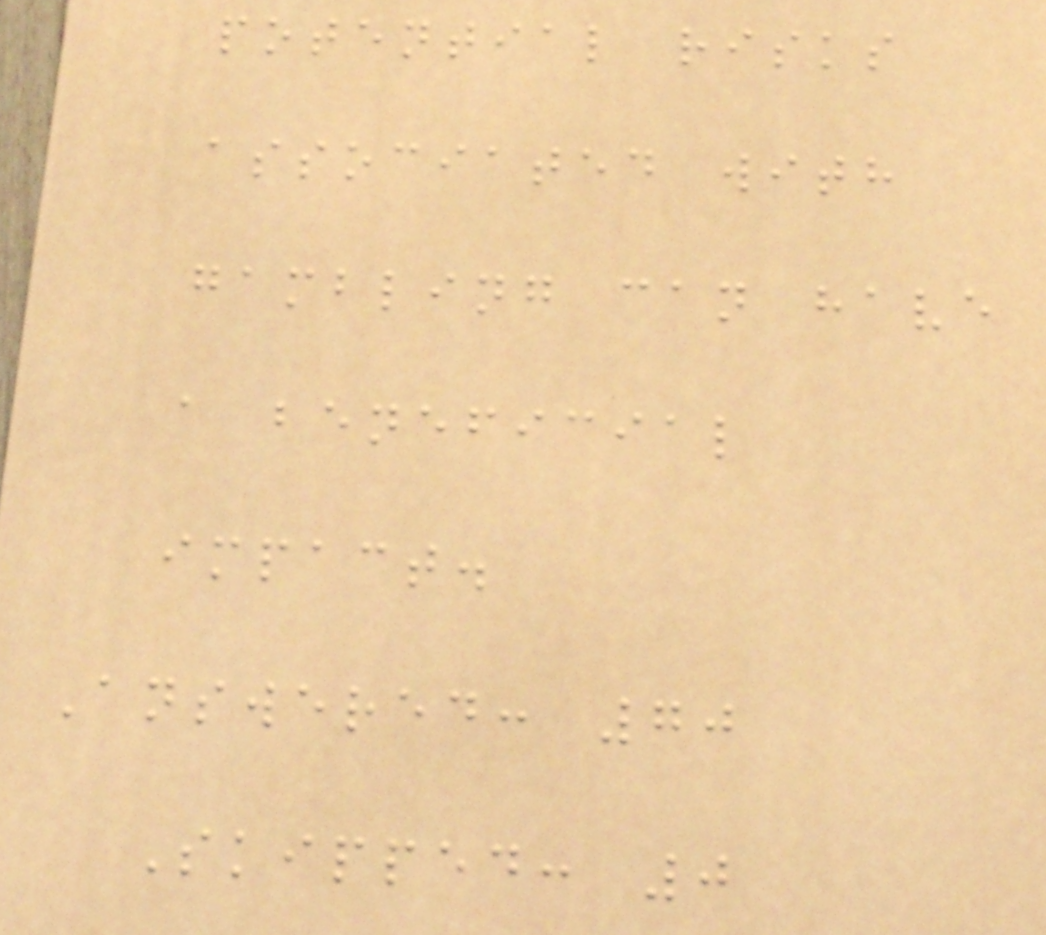potential risks
associated with
gambling can have
a beneficial
impact.
Answered: 70
Skipped: 0
